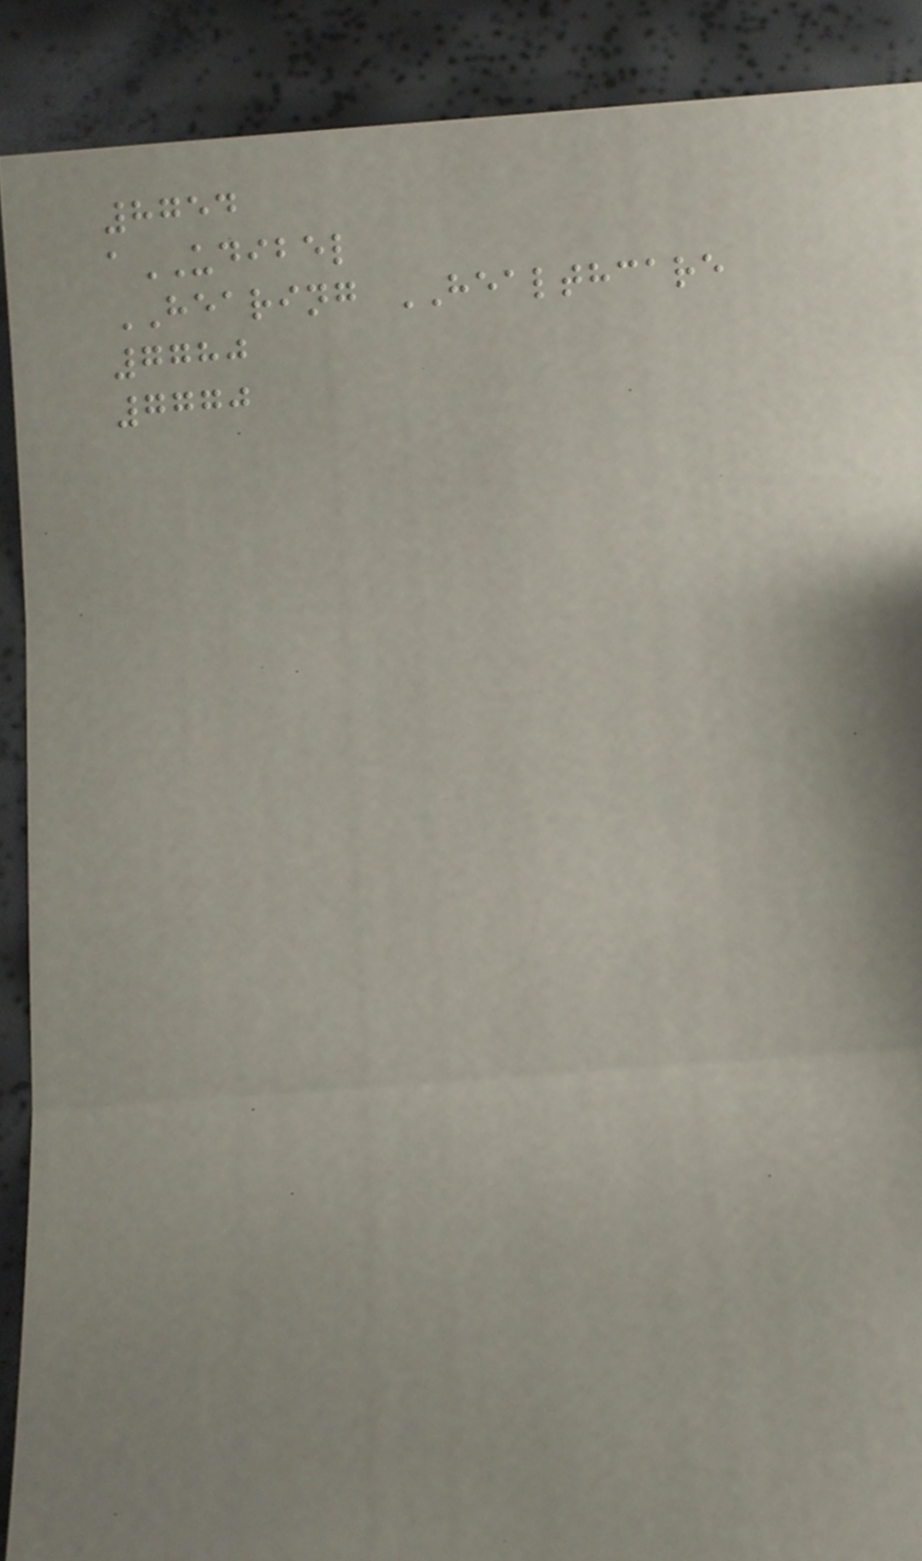8754
aUDIBEL
HEARING HEALTHCARE
7780
7770
